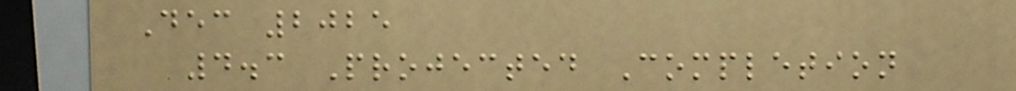Dec 2025
4.3 Projected Completion
